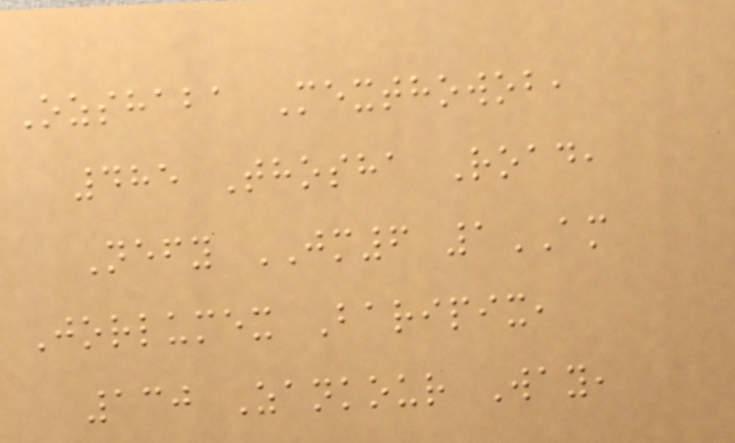Ozshaba Mexthowob,
485 Thosha Road,
Nefy JM6 1AM
Jorlumex Baripix,
130 Zankour Way,
